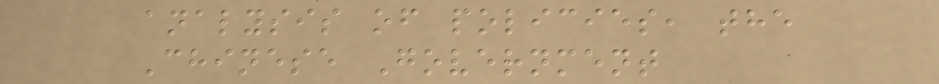analysis of policies, the
Chinese Government
